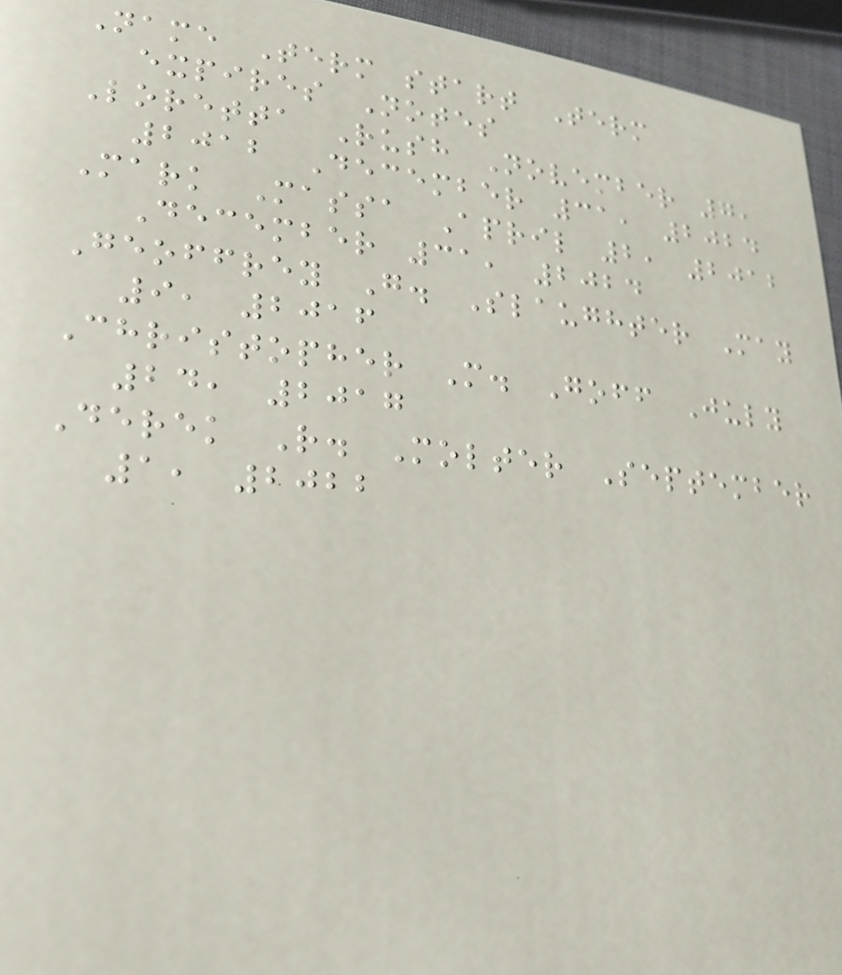Name Term start Term
expires Notes
Loretta Rush November 7,
2012 December 31, 2024
Mark Massa April 2, 2012
December 31, 2024
Geoffrey G. Slaughter May
9, 2016
Christopher M. Goff July
24, 2017
Derek R. Molter September
1, 2022
